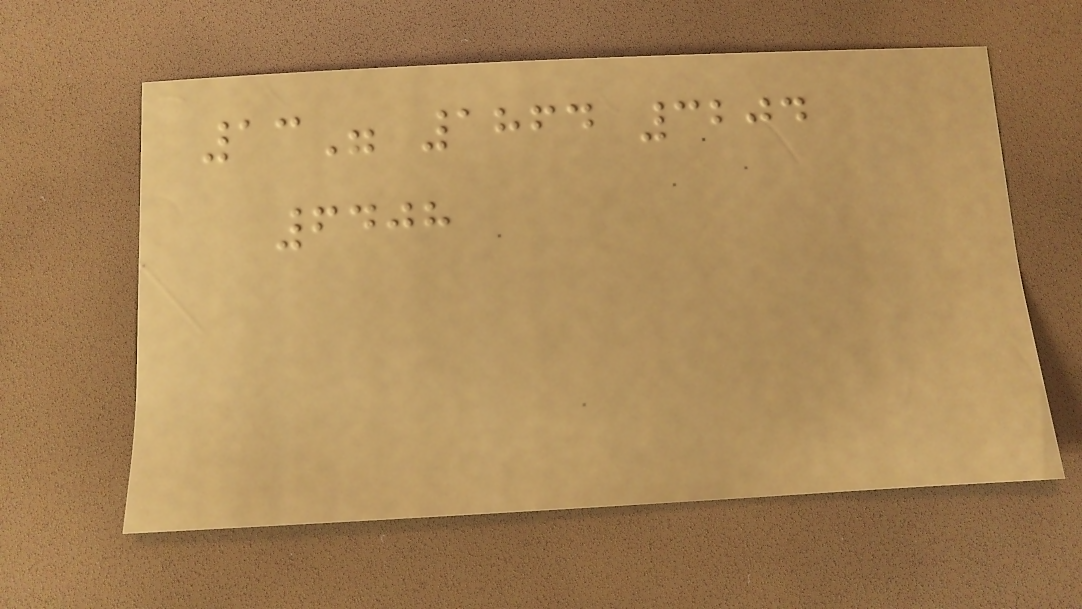13" 1864 3204
6408
